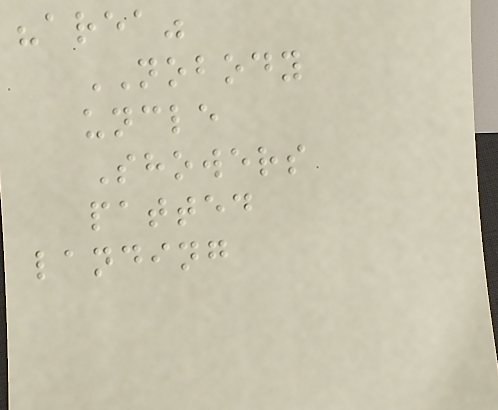"area"
NOBODY
uncle
Showers
patted
landing
